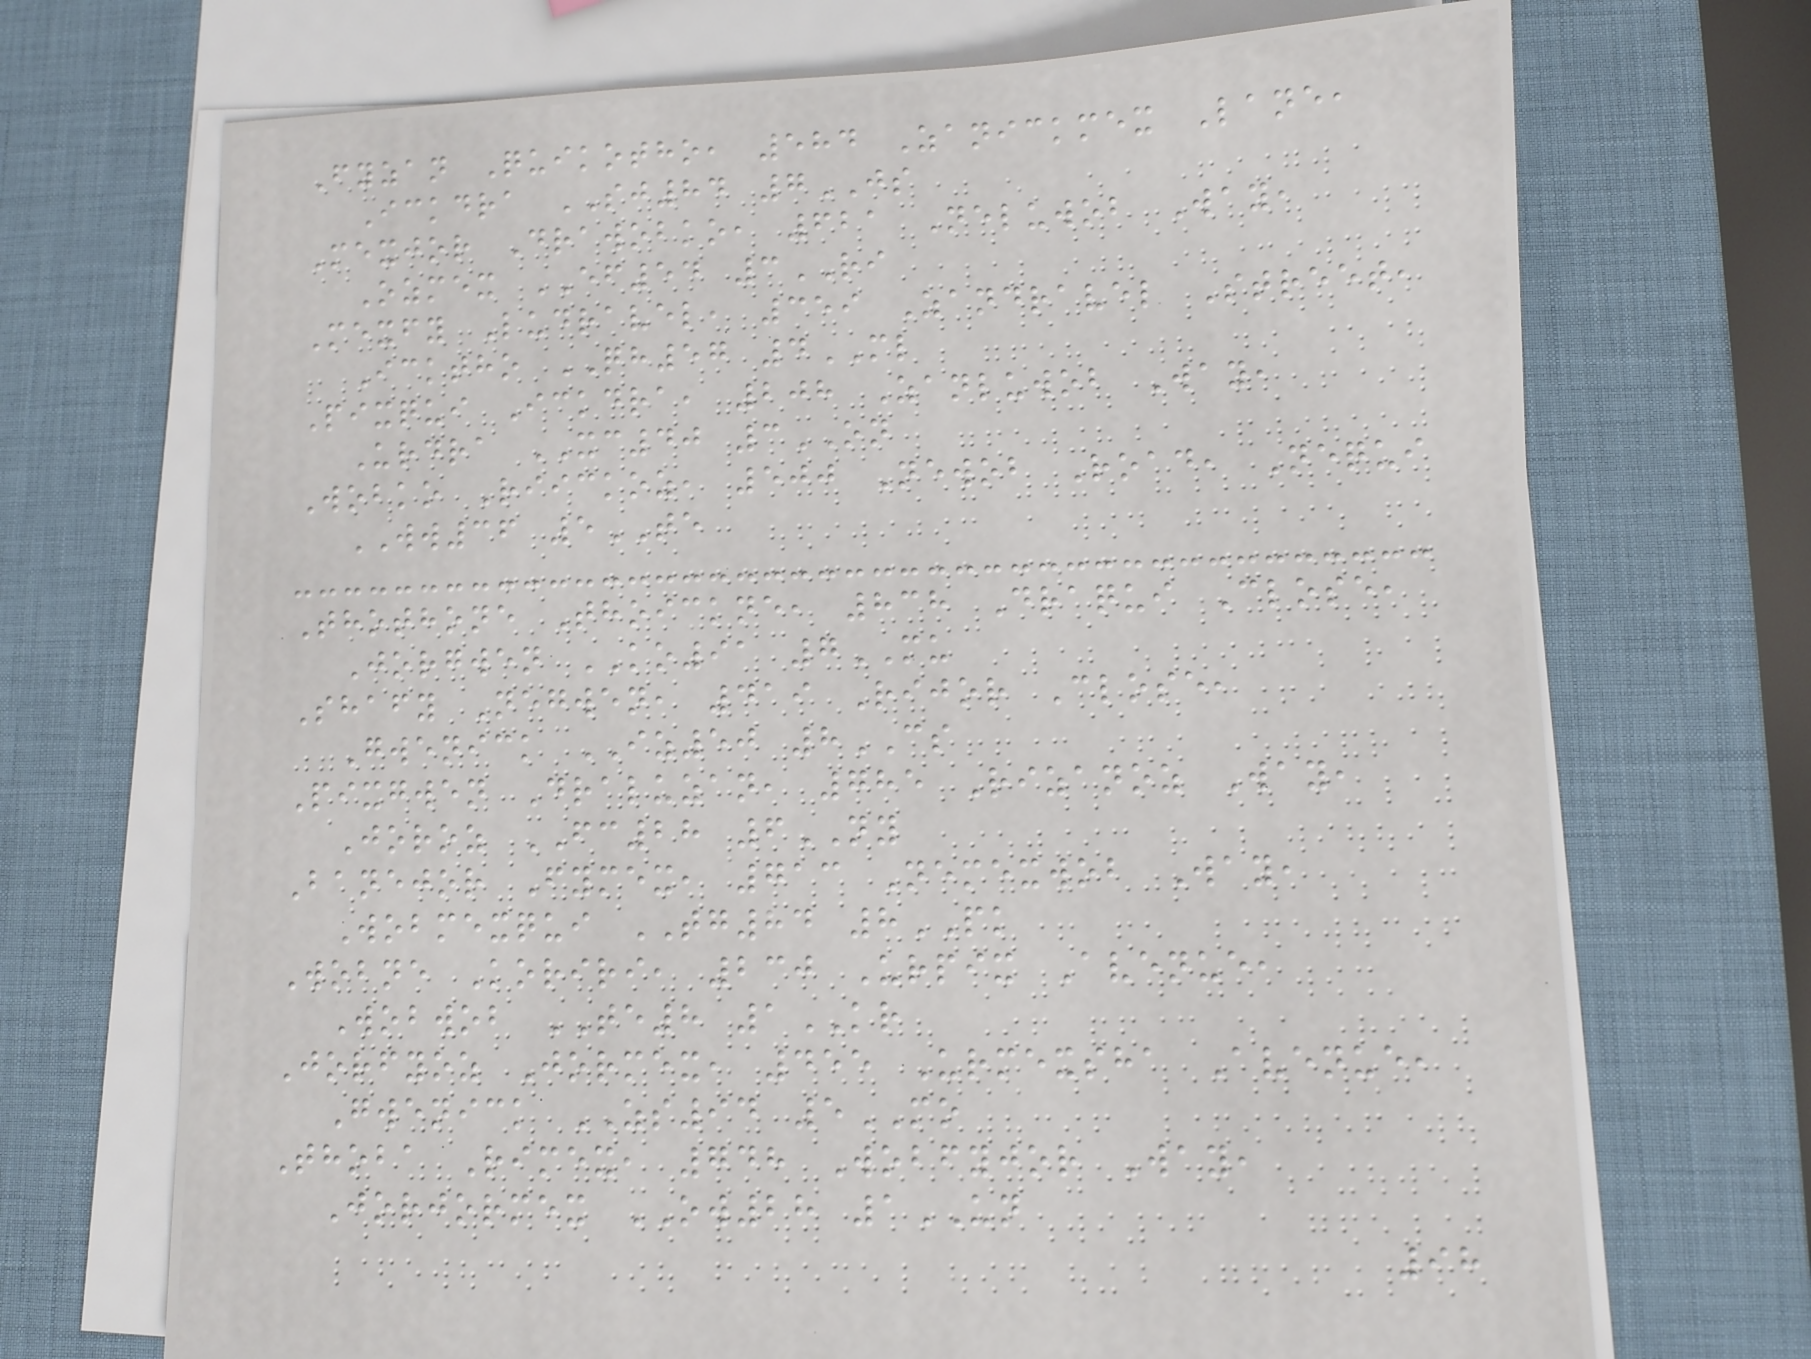Fyzan Quikotho, 584 Zanickmex Lane,
Ickdra SJ84 7JS
Mexjor Drawobko, 621 Neluwob Way,
Ozmex EF54 3RI
Mexfy Ludravel, 359 Zandravel Street,
Icktho QH57 4ML
Pixqui Ickdra, 208 Zanluwob Way,
Urdra XC40 3ON
Wobko Riickoz, 500 Newob Road, Nequi
WW36 5TE
Thothone Thoickne, 838 Draqui Close,
Jorgwen KO91 7MU
Shafy Negwen, 419 Rijor Close,
Gwenick IZ50 8CS
Pixgwen Draluzan, 785 Rizanoz Way,
Joroz FC28 6NY
Banejor Fymex, 713 Nemexwob Way,
Wobmexqui TG84 8PK
Wobne Koriri, 230 Urpix Avenue,
Wobwob TE8 1KR
Jorfyoz Jormex, 455 Urmexsha Avenue,
Gwenick ZS94 5MO
Thoba Rimex, 748 Wobfyjor Way,
Jorjormex OW28 1UN
98
